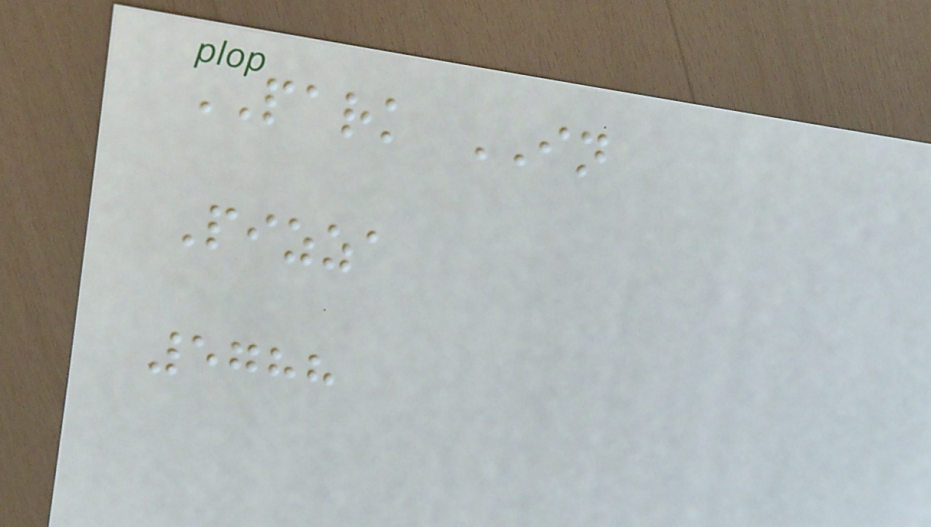PARK IN
Pizza
5788
